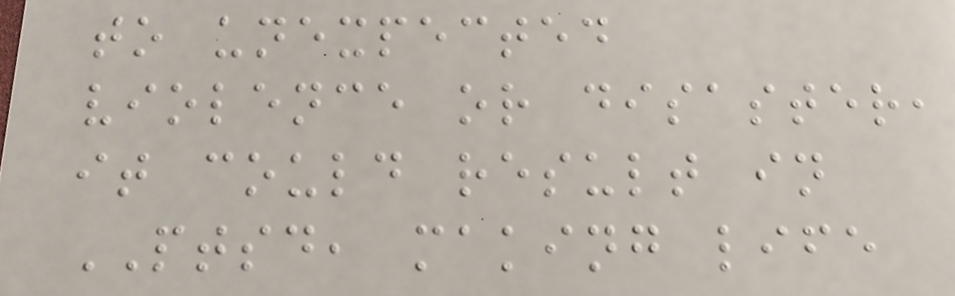to unexpected
violence or disaster,
it could result in
PTSD, making life
